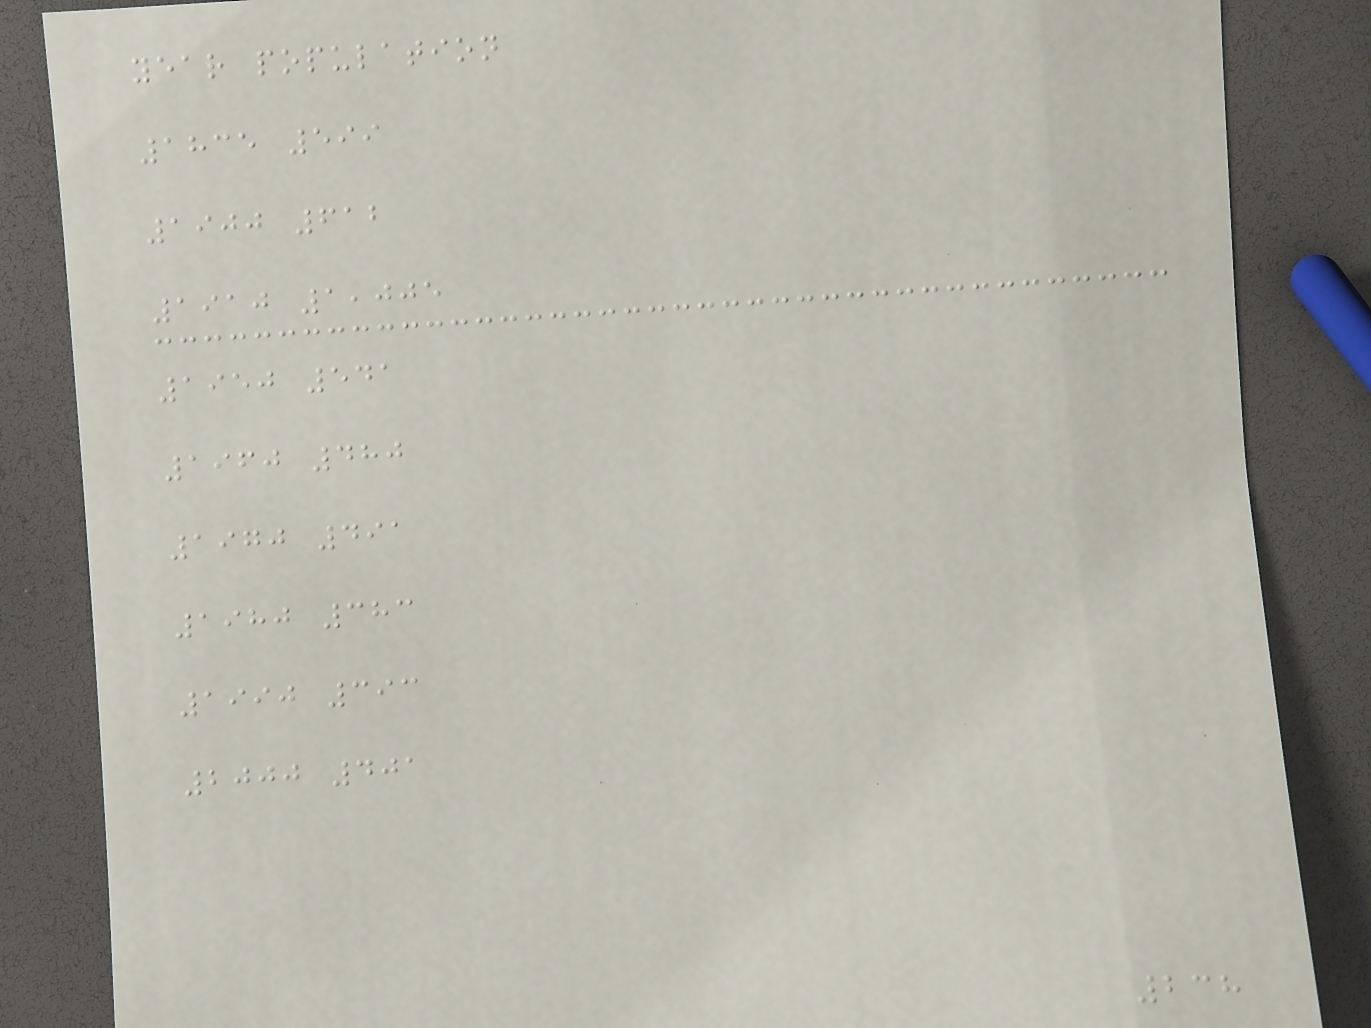year population
1835 599
1900 612
1910 1,005
1950 541
1960 480
1970 491
1980 383
1990 393
2000 401
238
